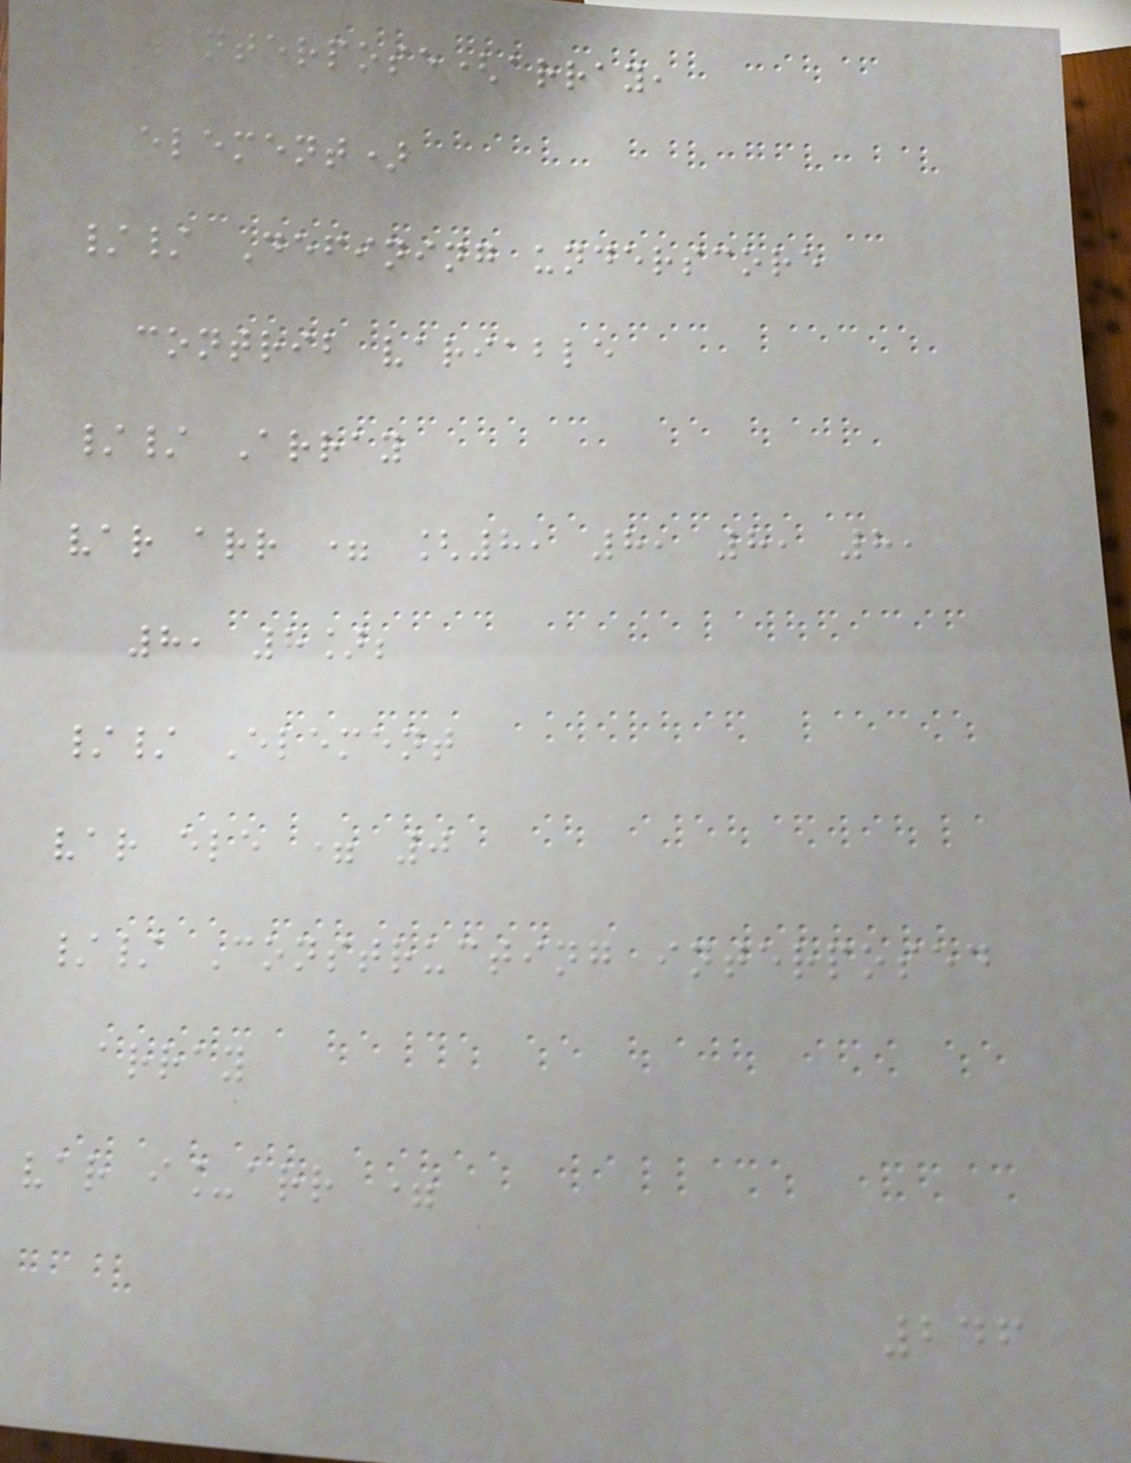_.interpose(array,
element)
// Defining underscore
contrib variable
// Array
var arr = [8, 8, 8, 8,
8, 8];
// Element
var ele = 0
// Constructing interposed
array
var i_arr =
246
